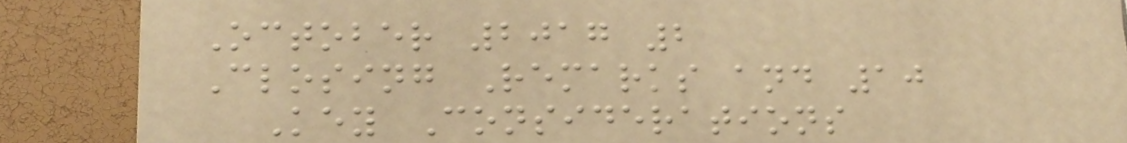October 2017 2
Closing Remarks and 10
Key Considerations
